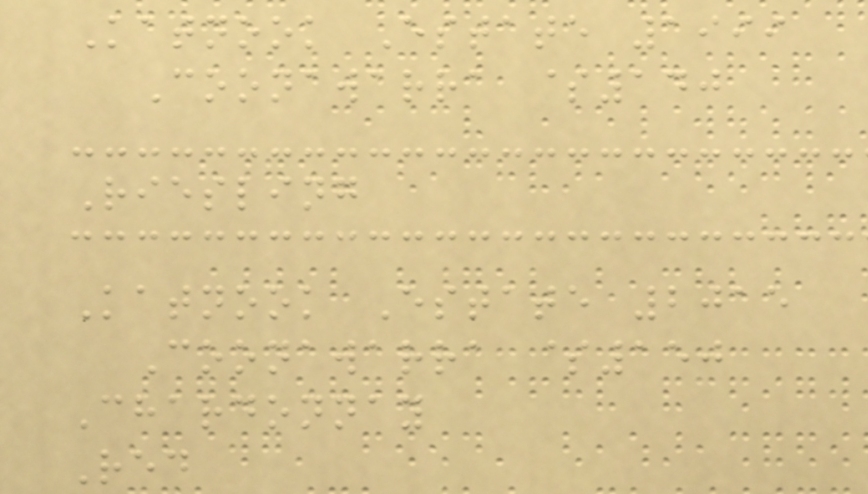Katnook Estate 1999
Coonawarra $140
Riesling
Katnook Estate 2015
Coonawarra $150
Chardonnay
Red
